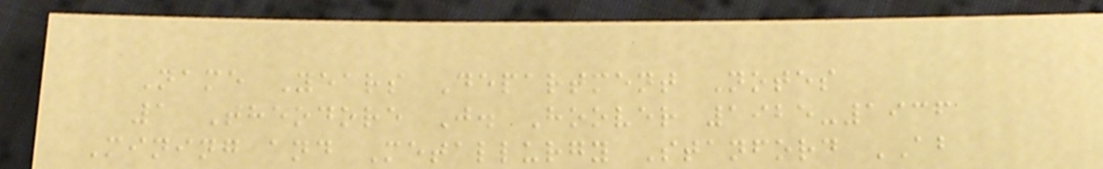Name Years Department Notes
1 Theodore J. Hoover 1925-1936
Mining and Metallurgy Stanford AB
